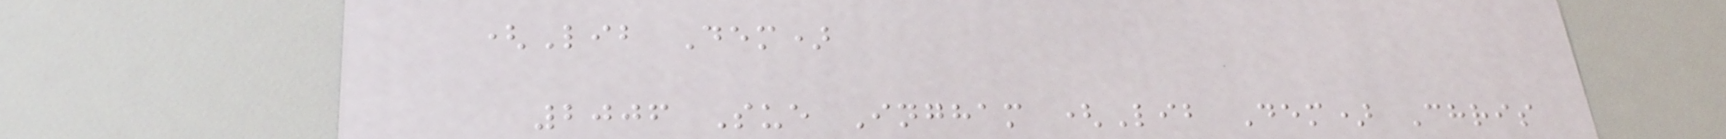(Lib Dem)
2006 Sue Ingham (Lib Dem) Chris
